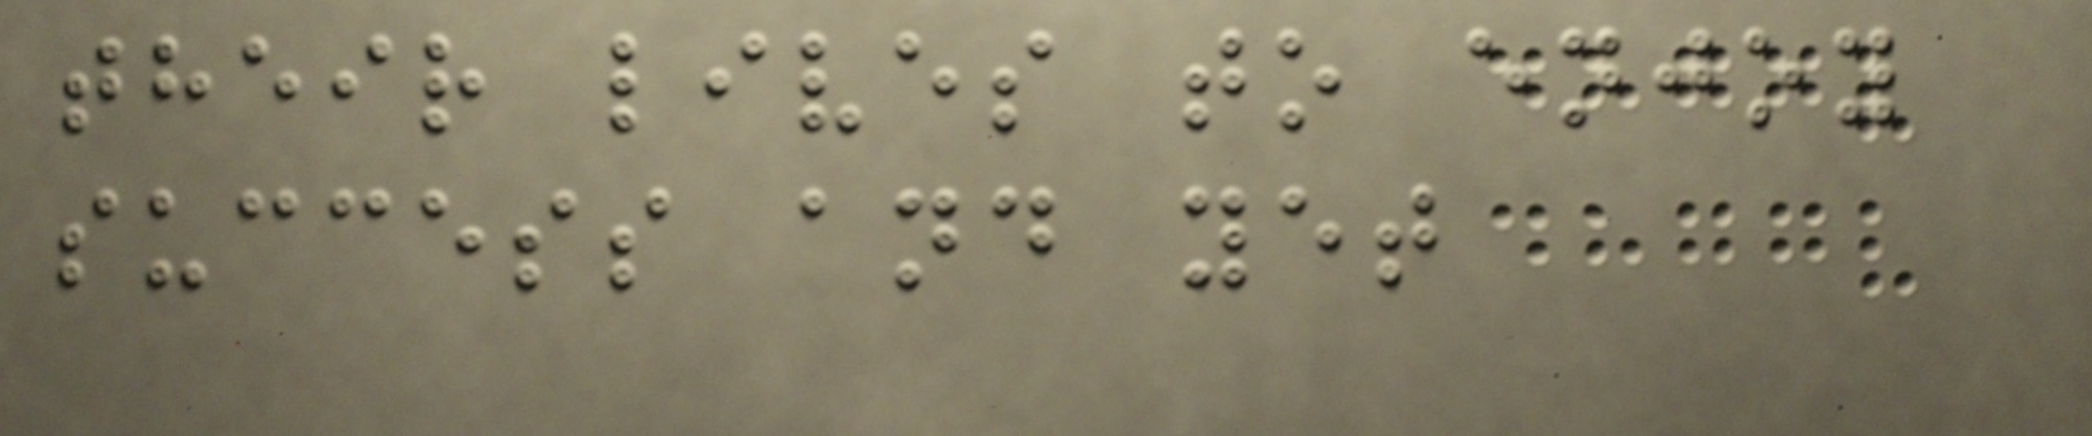their lives to enjoy
success and yet
